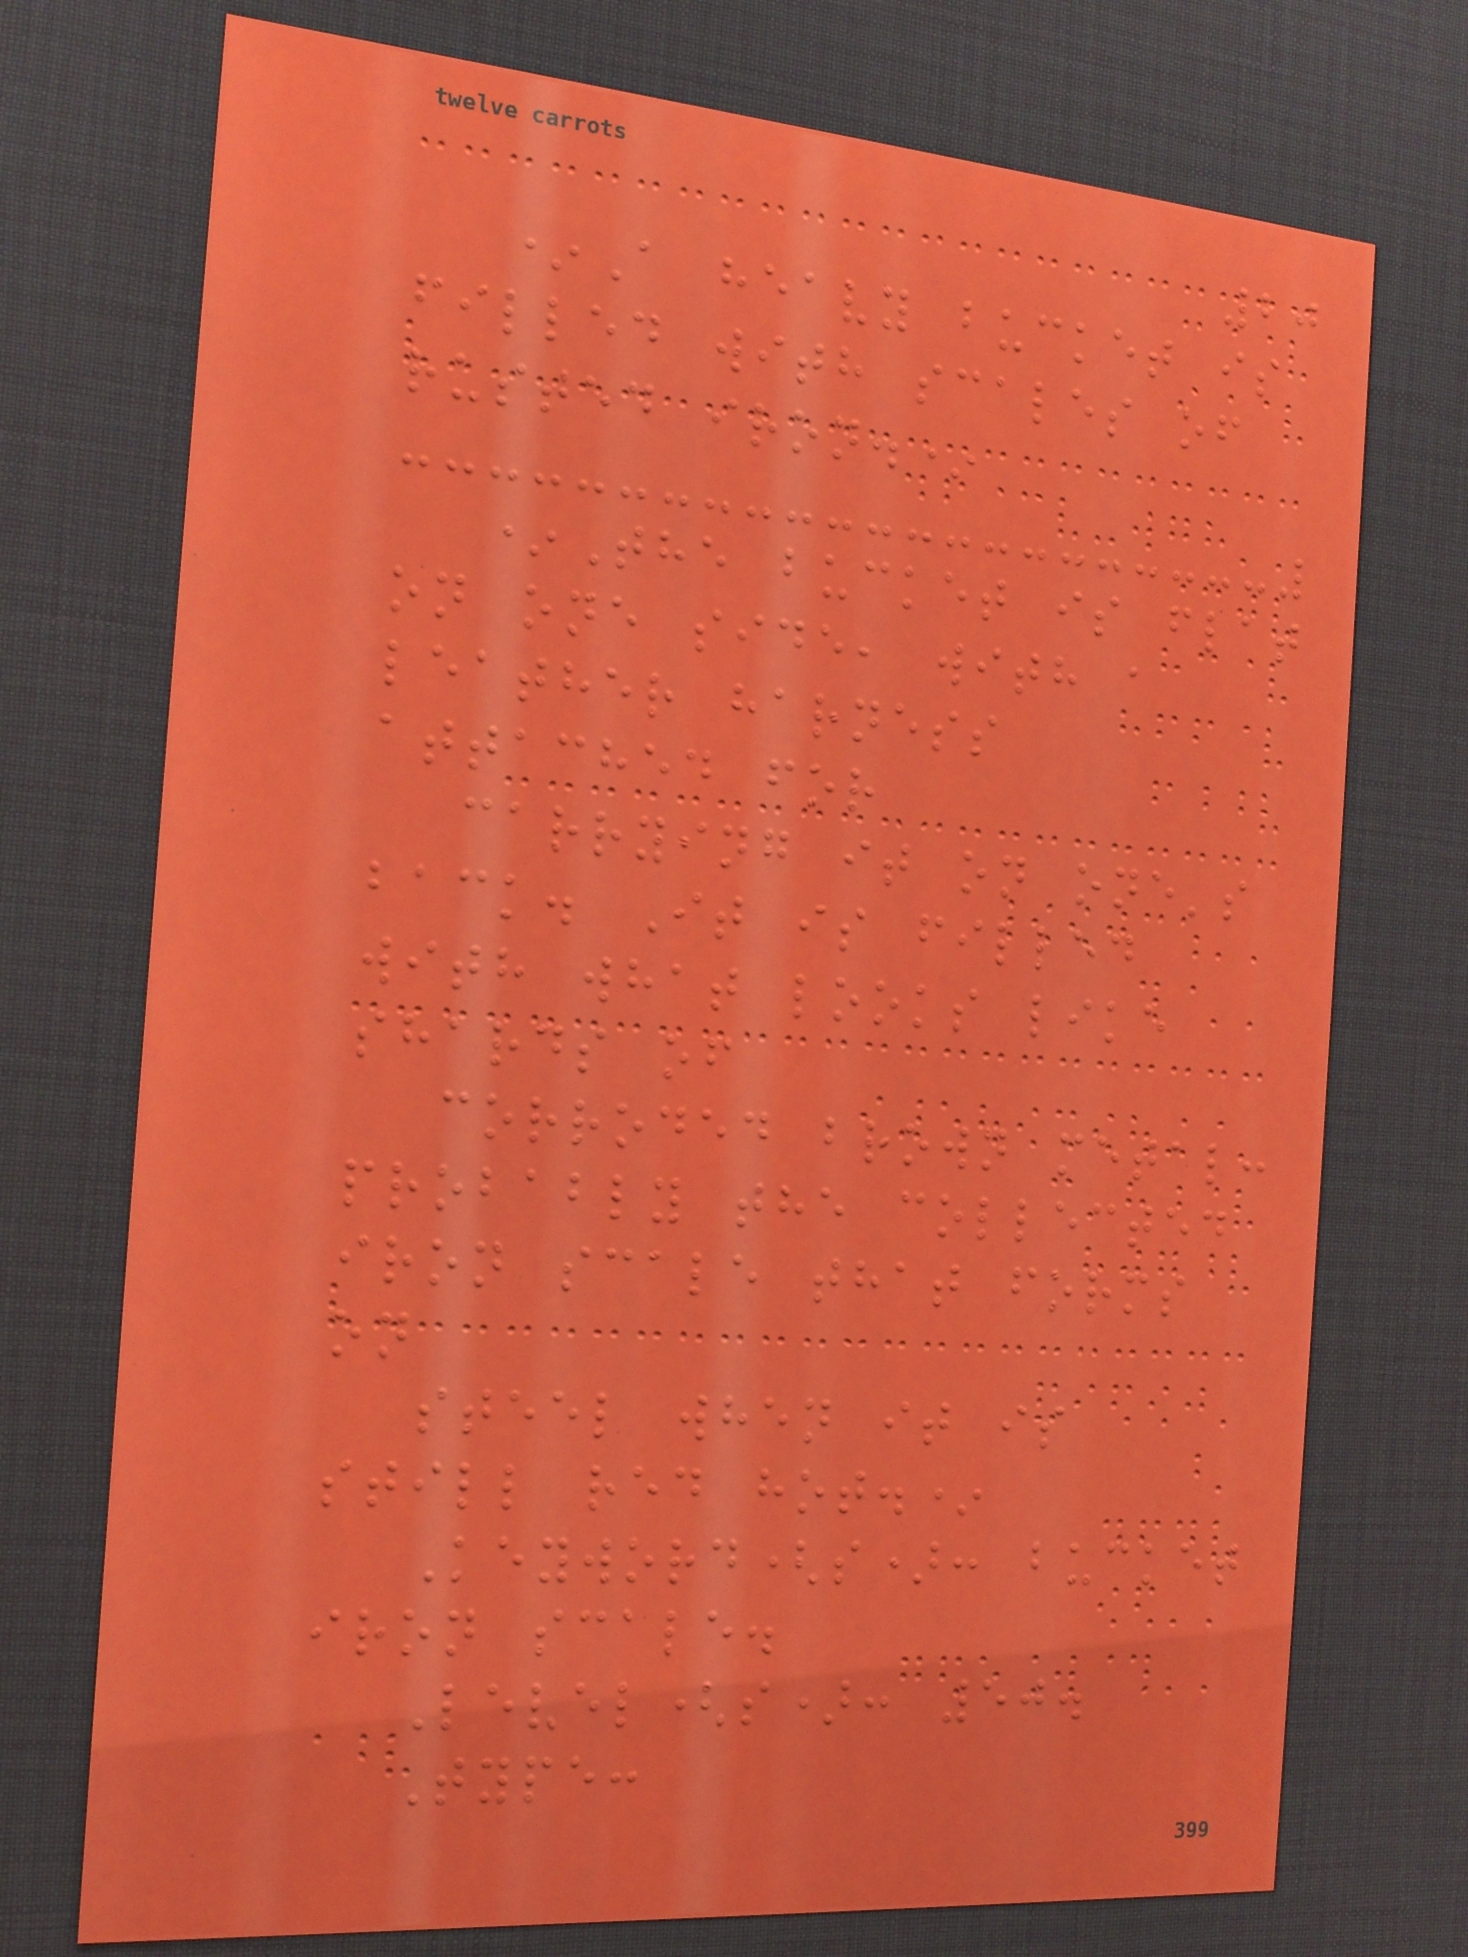20
*A heavy bucket is
filled with scales of
rusted iron.*
*The bucket is flat
on one side, with a
leather harness
attached for
carrying it on one's
back. It is filled
with what looks like
shards of
corroded brown metal:
probably the collected
iron scale that forms
on
steel when it is
still red hot.*
Keyword(s): bucket
iron scale.
Level(s): 50.
Type:
